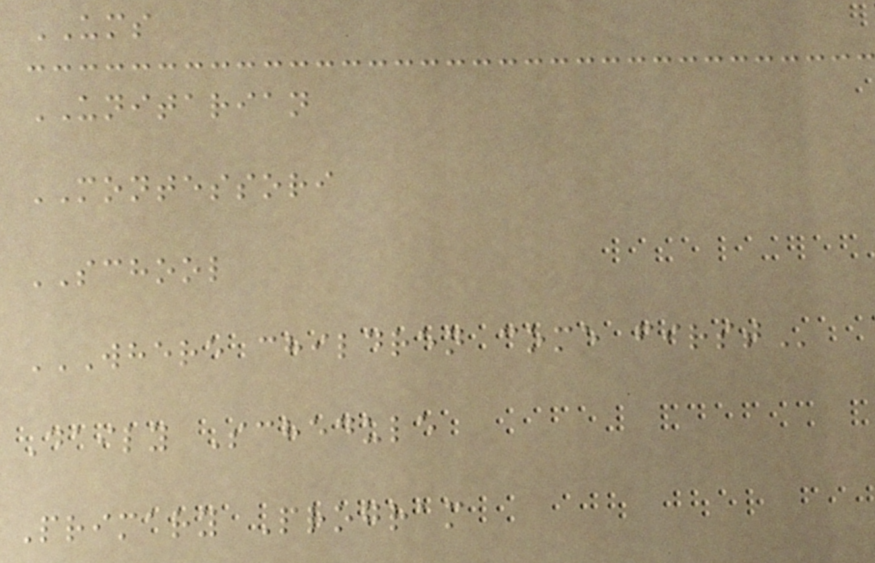UMS
UNITARIAN
MONTESSORI
SCHOOL
WHERE CHILDREN COME FIRST
Daily Schedule
Primary Program
